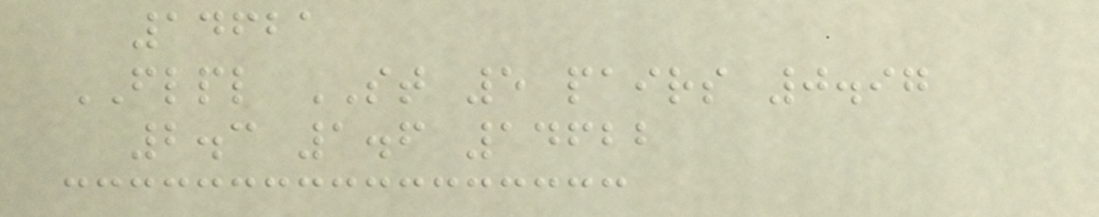14621
FLPL ST 5 pairs 0.97
2.3 1.6 14622
